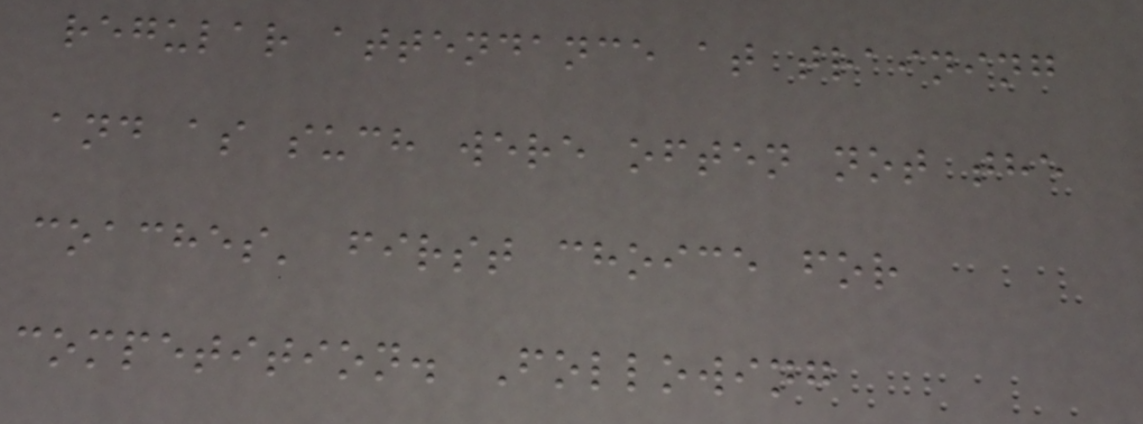regular attendance at training
and as such were often not the
coaches' first choice for
competition. Following
